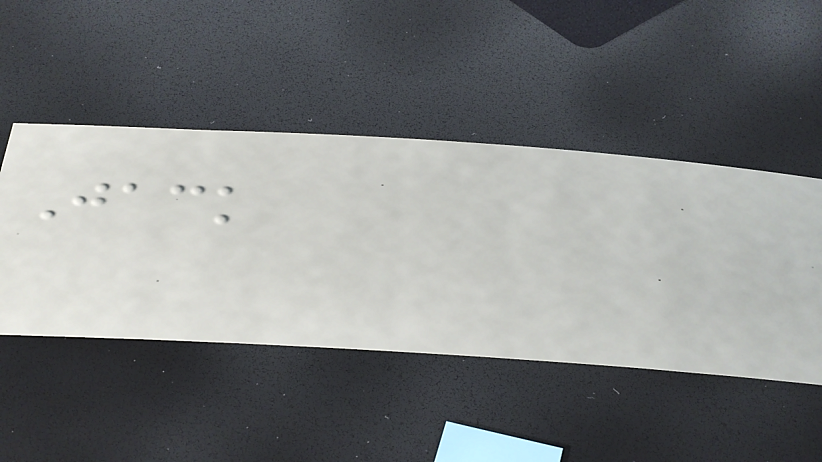Jack
